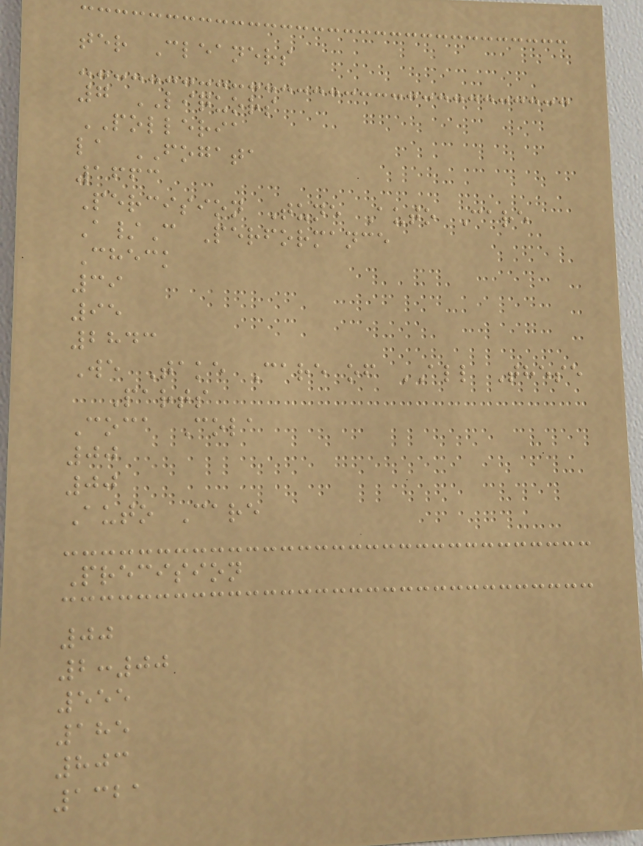ter Cleaners
7 LIQUORS
POLLERIA
la FOGATA
1663
Percision Tune Auto Care
A/C Performance
Check
39
95
2843
We Take Care of ALL These
Parts
Coca Cola
00
00
Auto Care
Precision
00
2:00
555
185
803
1321
